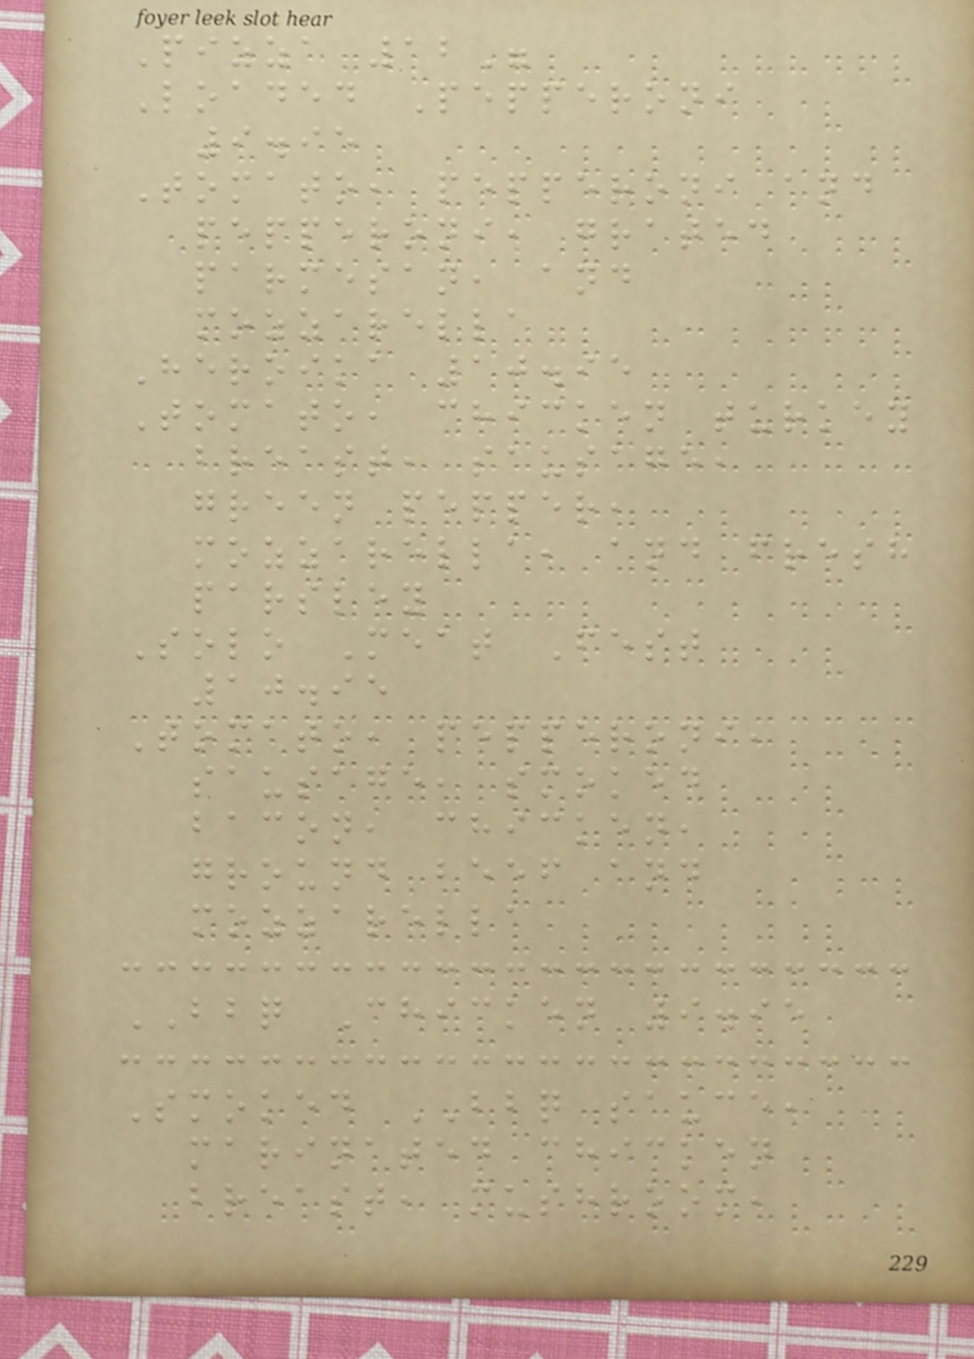Pizza 12"
Loaded Pepperoni
9.95
Tomato, pepperoni and
pepperoni, grated
parmesan, and
mozzarella
Heroika 10.95
Tomato, chicken turkey
breast, sausage,
green pepper,
mozzarella, and fresh
parsley
Solo Meat Fest
10.95
Tomato, pepperoni,
sausage, smoked
bacon, chicken,
ground beef and
mozzarella
BBQ Chicken 9.95
Smoked BBQ sauce,
marinated chicken
breast, mushroom,
